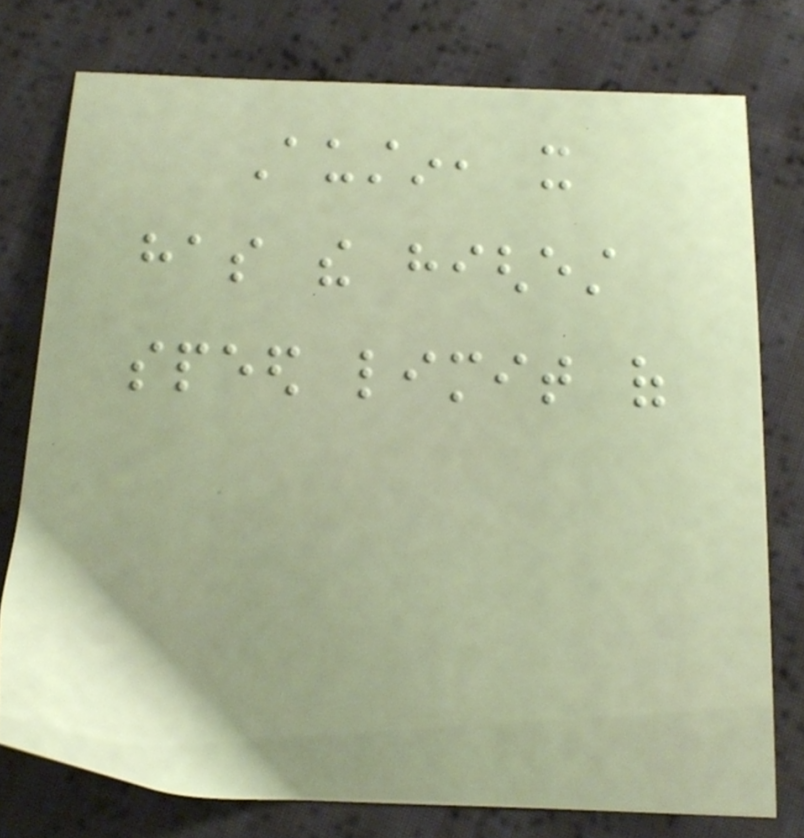Austin, it
has the highest
speed limit of
